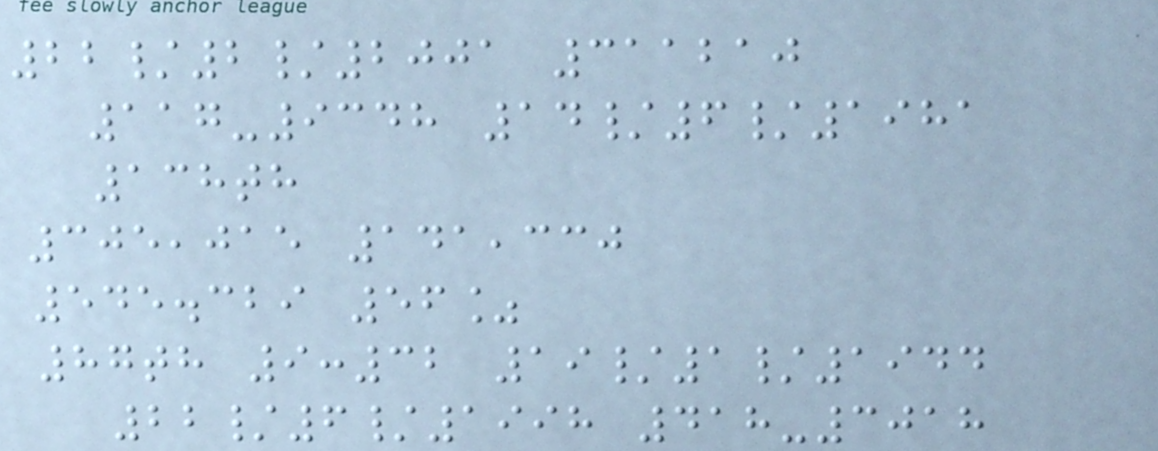22/2/2001 311210
117-9348 14/6/1981
138th
305,015 141,330
545.329 56%
87th 9:32 19/1/1944
22/6/1998 418-3018
